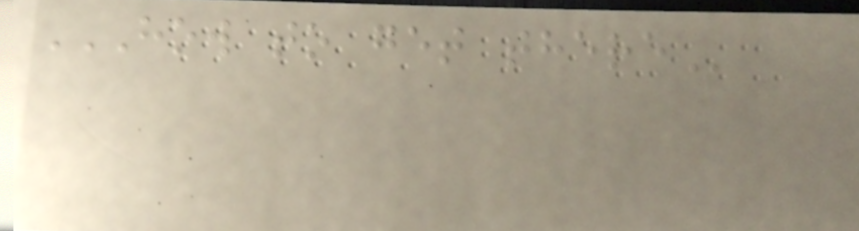HOW TO GET THERE
